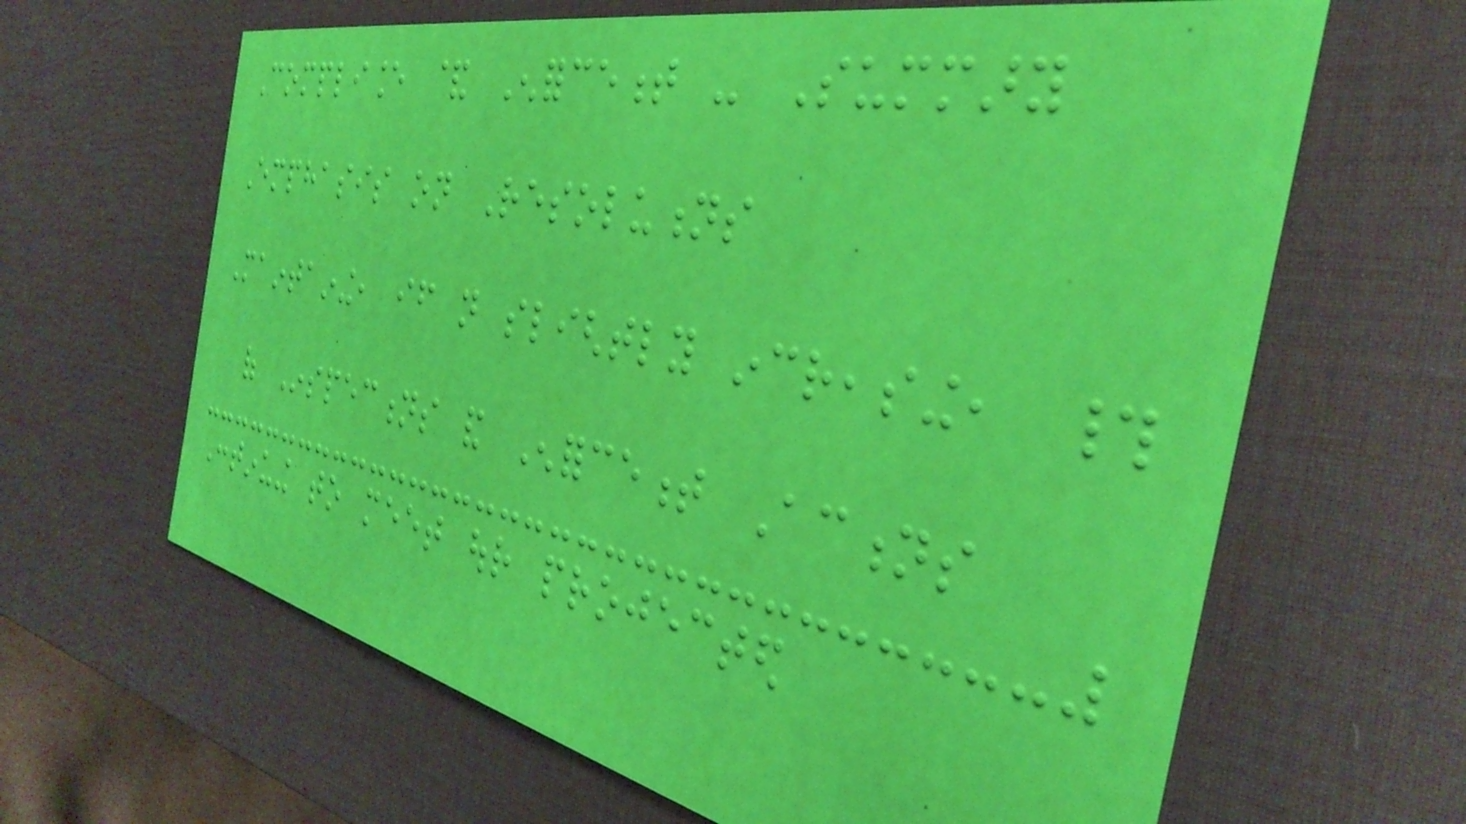Compliance & Enforcement - Summary
Emphasis on Resolutions
Maintaining, if not slightly increasing, #
of Inspections and Enforcement Actions
Continuing to meet our projected
